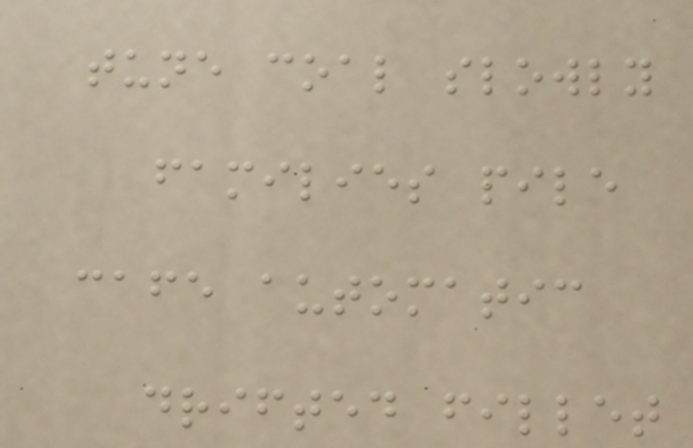tune coal slowly
families pile
cafe automatic
drifted fillet
